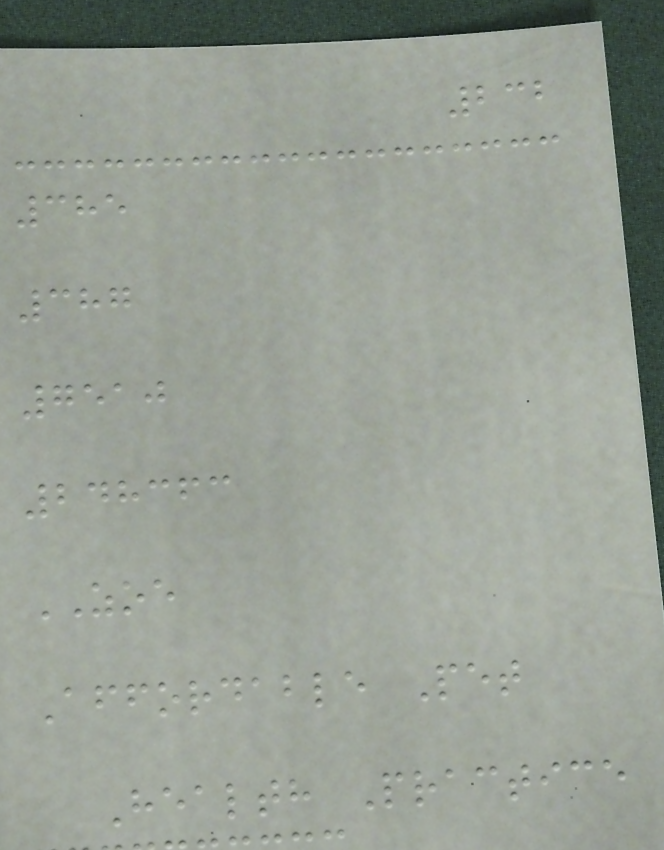232
385
387
7510
248363
ZOE
Affordable Pet
Health Practice
